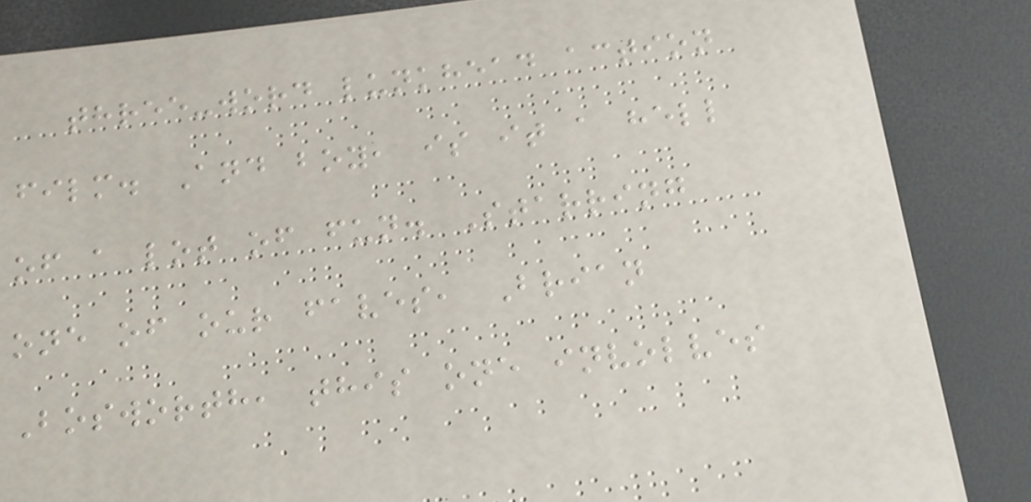three-word lunkhead action
film. And boy, is it a hell
of a lot of fun. Starring
one of our faves, Brian
Bosworth, this one involves
